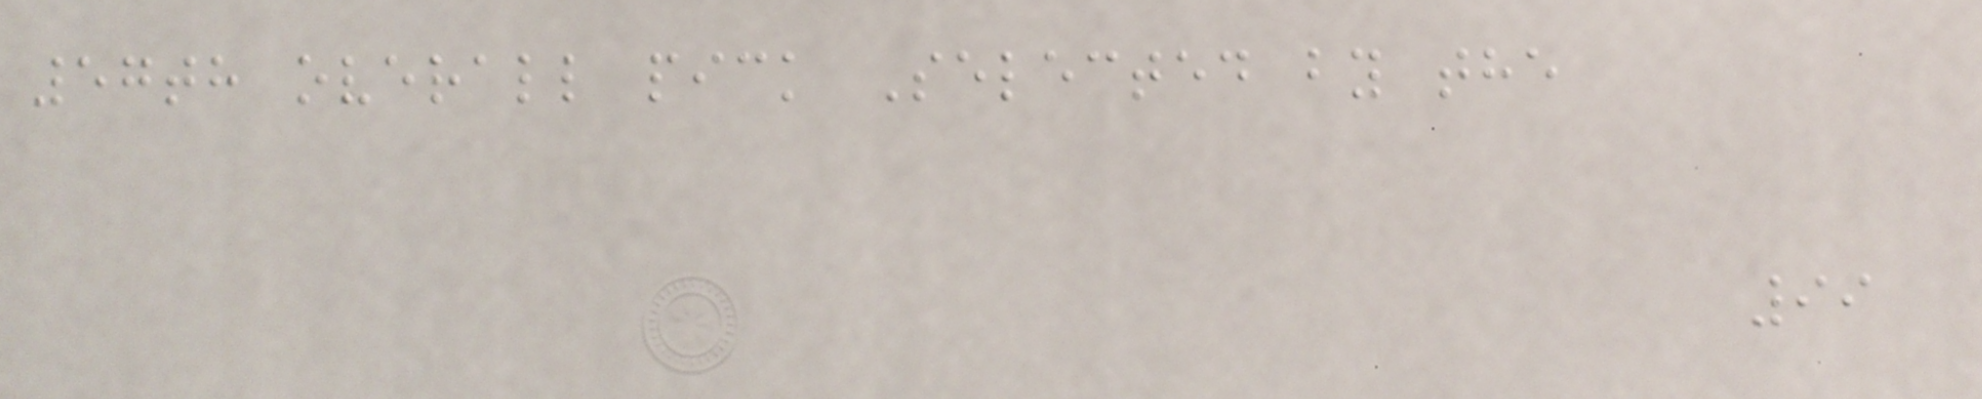57th overall pick Selected by the
99
